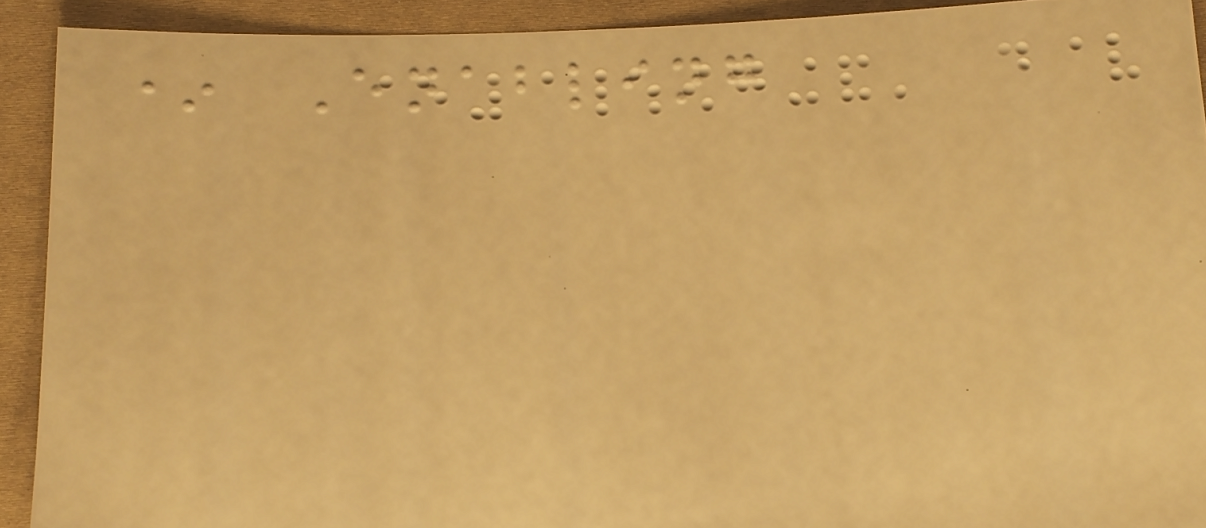* Enabling
